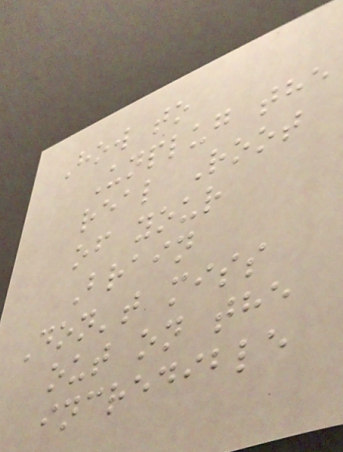How to
Unplug the
real Root
of your
Brain
Don't miss
out on the
incredible
